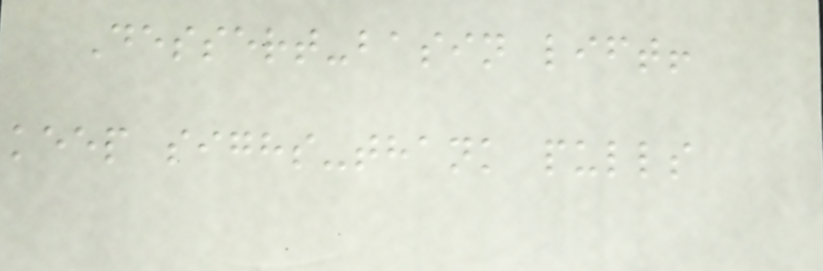Dessert-basin lift!
keep sighs-thank pulls
